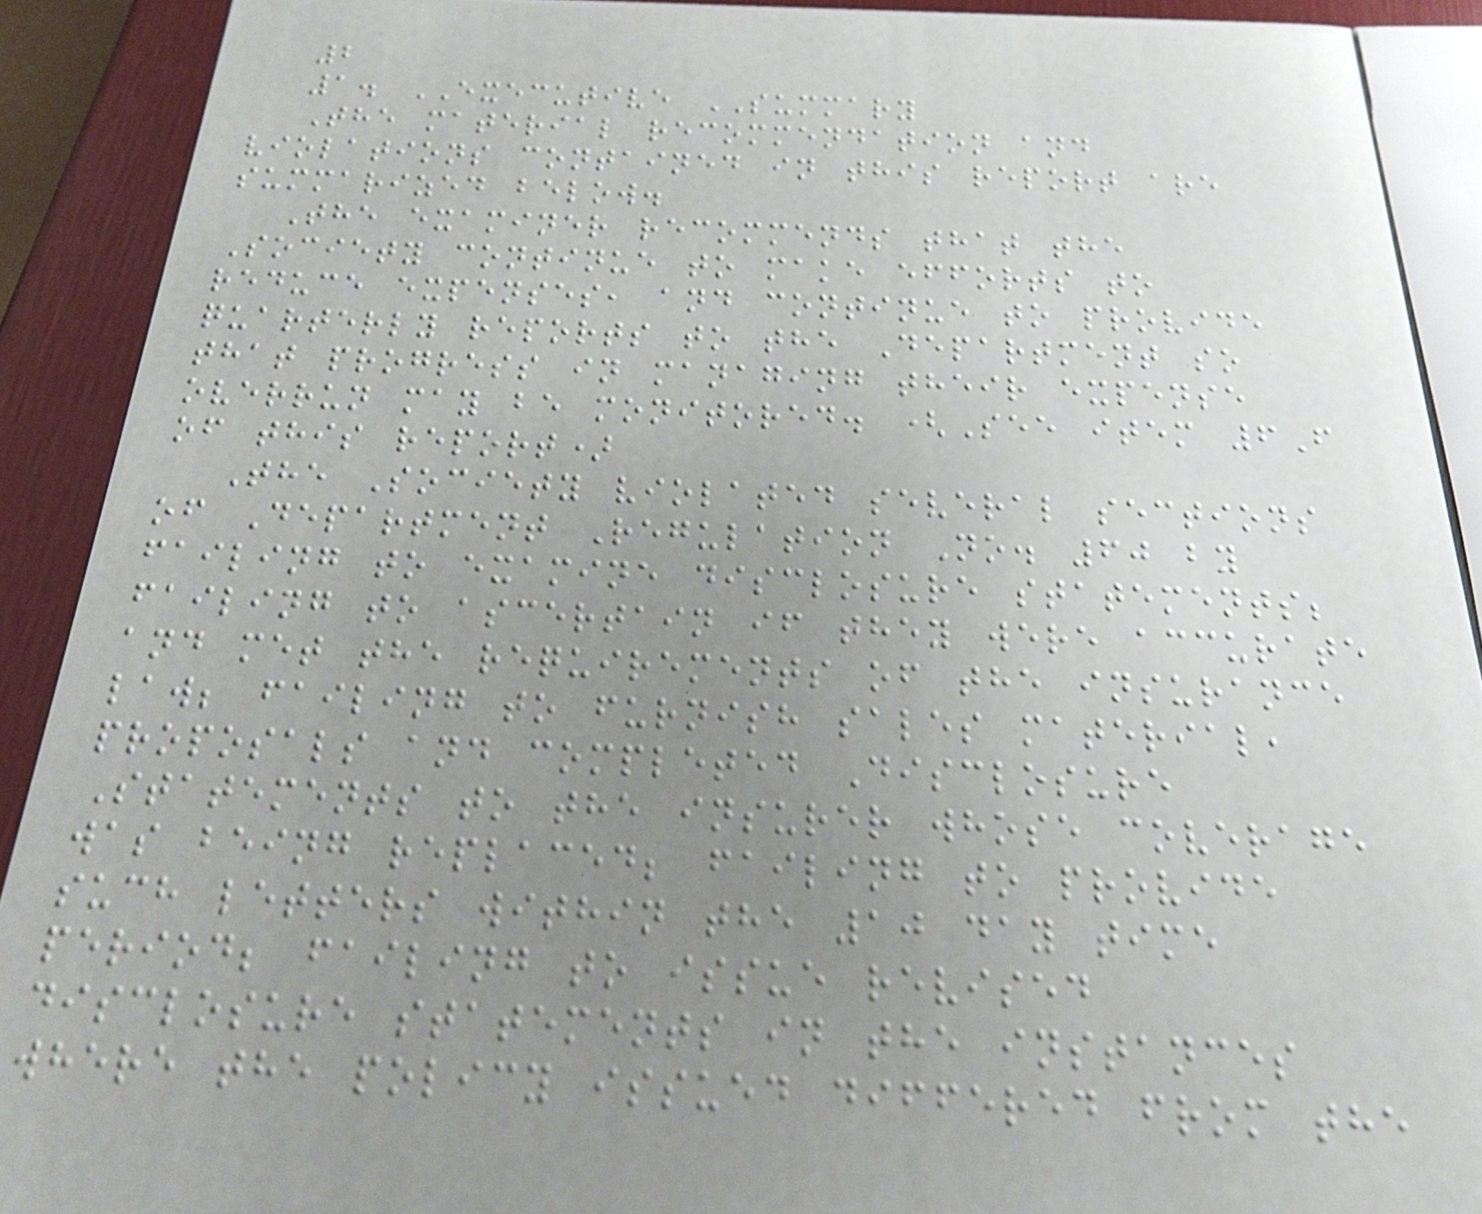2
1. EXECUTIVE SUMMARY
The material recommendation and
violations contained in this report are
summarized below.
The examiner recommends that the
Society continue to make efforts to
reduce expenses, and continue to provide
quarterly reports to the Department so
that progress in managing their expense
overrun may be monitored. (See item 6F
of this report)
The Society violated several sections
of Department Regulation No. 60 by
failing to examine disclosure statements;
failing to ascertain if they were accurate
and met the requirements of the insurance
law; failing to furnish sales material,
proposals and completed Disclosure
Statements to the insurer whose coverage
was being replaced; failing to provide
such letters within the 10 day time
period; failing to issue revised
disclosure statements in the instances
where the policy issued differed from the
